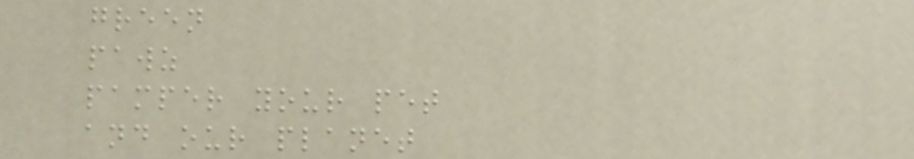green
pawz
pamper your pet
and our planet
